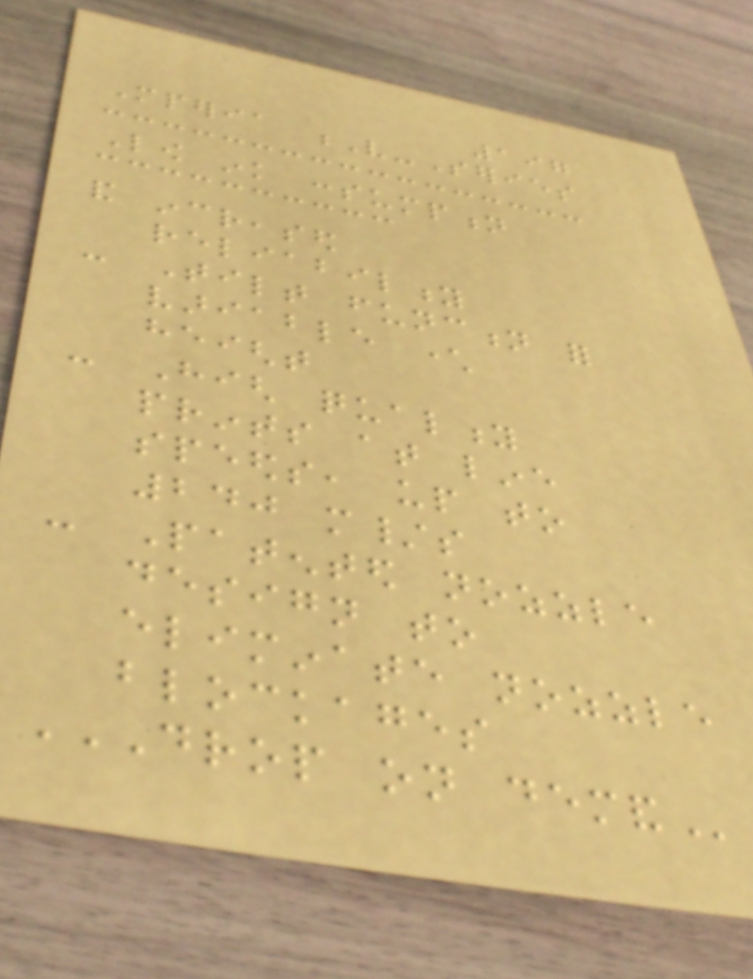197
Mperia V-Series
Low ink consumption
and increased
reliability
- Tilt function for
variable character
height
- High quality
prints at line
speeds, up to
240 m/s
- Patented nozzle
design to
eliminate nozzle
blockages
DROP ON DEMAND
